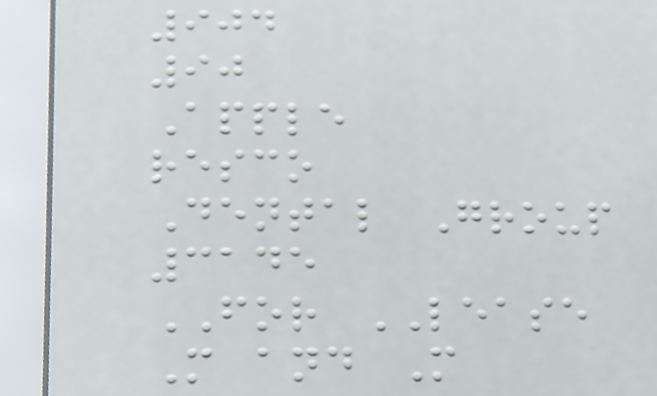904
90
Apple
resco
Dental Group
3145
FOR LEASE
M and M
